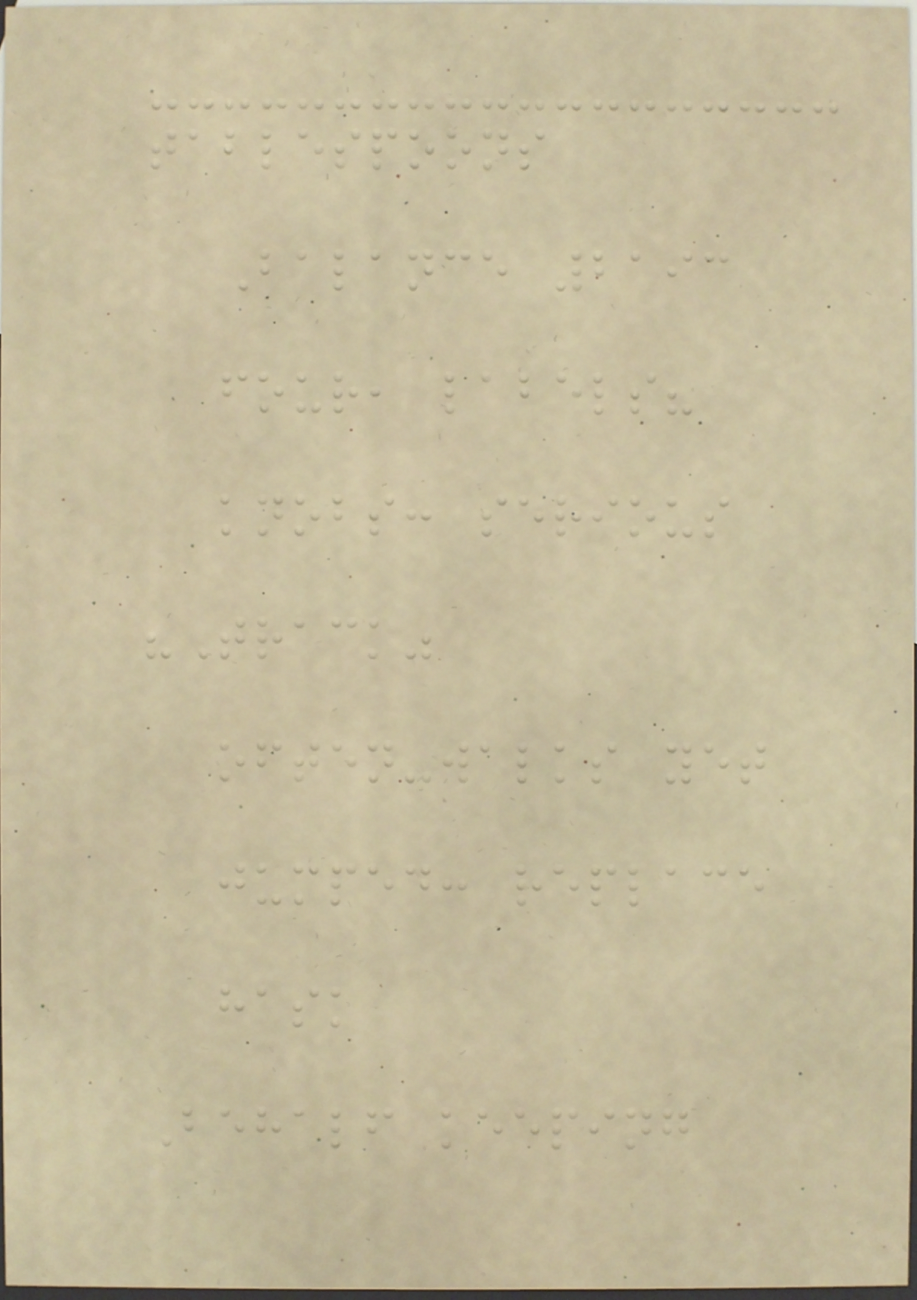tablespoons
Balance 2193
four, labels?
knobs: serious
"Track"
often-walks yet
jumped: replace
hask
Behalf keeping
